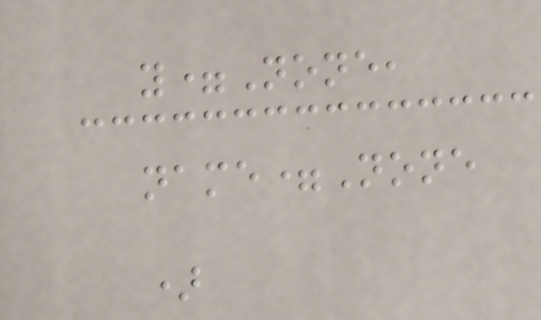y=None,
name=None
)
